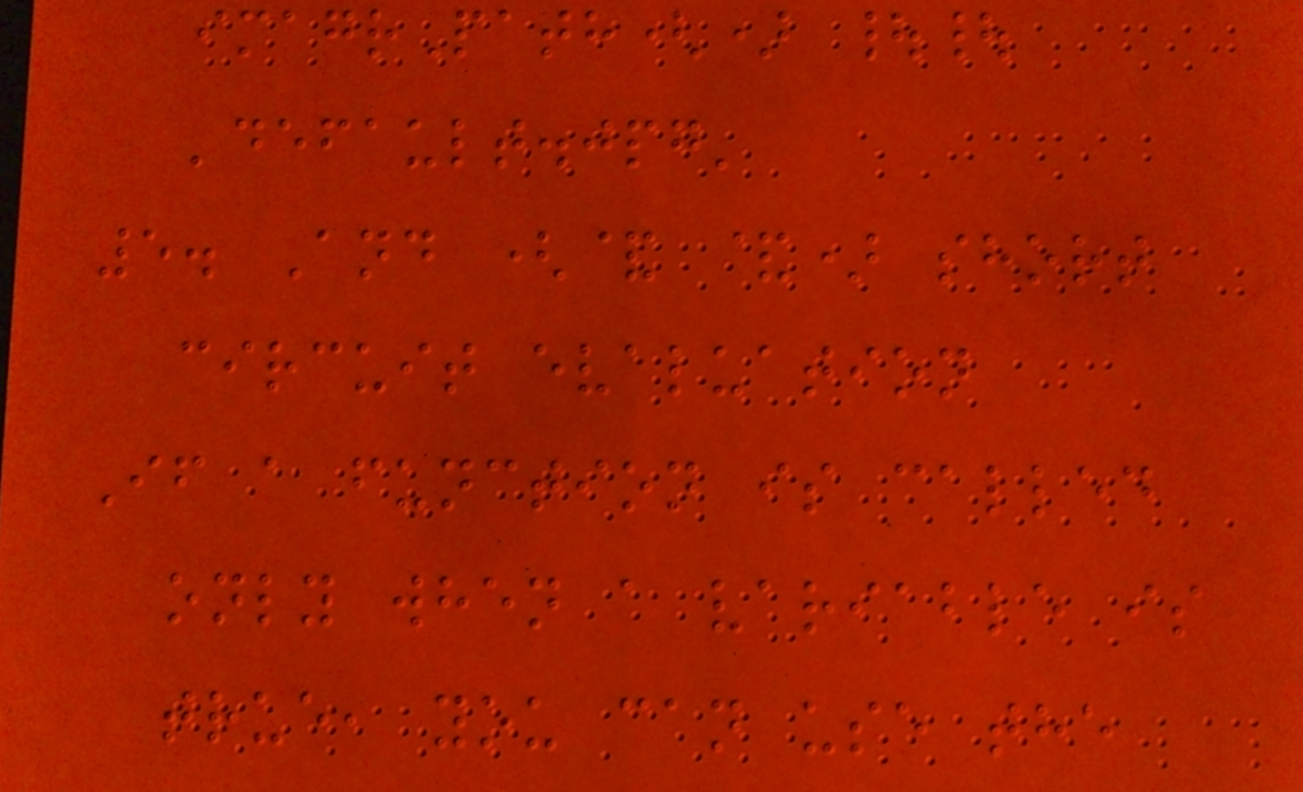imagrPath() ||
'default.jpg'
5. And (& &) short
circuit evaluation
If a function is called
only when a variable is
true, you can use the
